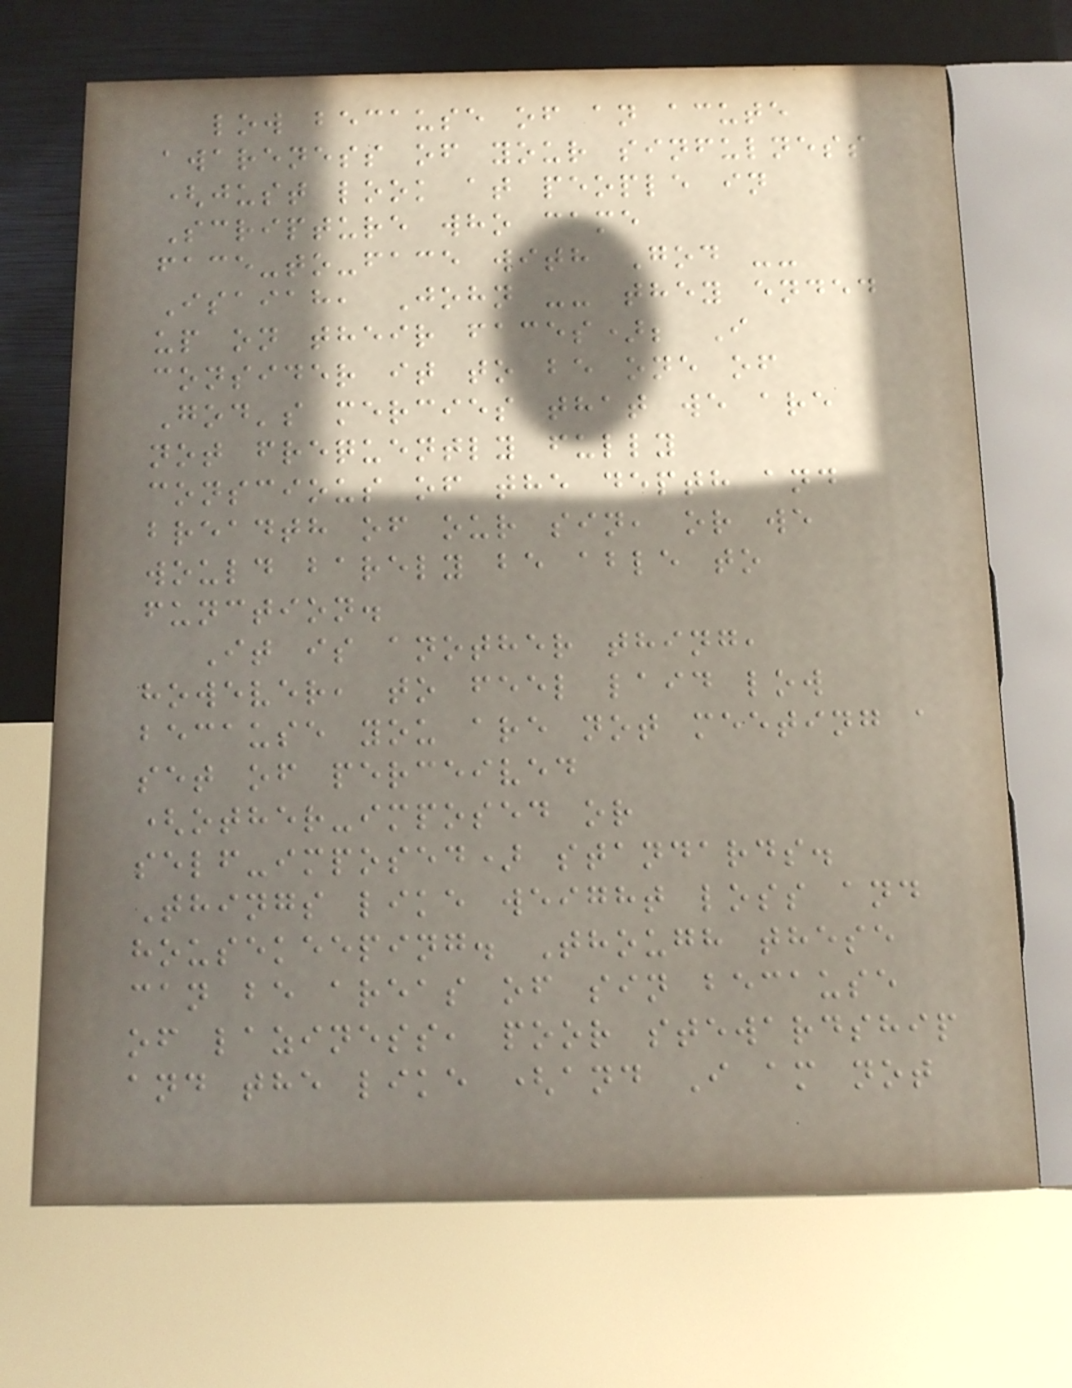low because of an acute
awareness of your sinfulness
(just look at people in
Scripture who came
face-to-face with God --
Isaiah, John -- they ended
up on their faces); I
consider it to be one of
God's mercies that we are
not frequently fully
conscious of the depth and
breadth of our sin, or we
would barely be able to
function.
It is another thing,
however, to feel laid low
because you are not meeting a
set of perceived
(other-imposed or
self-imposed) standards.
Things like weight loss and
housekeeping. Though these
can be areas of sin because
of laziness, poor stewardship
and the like (and I am not
